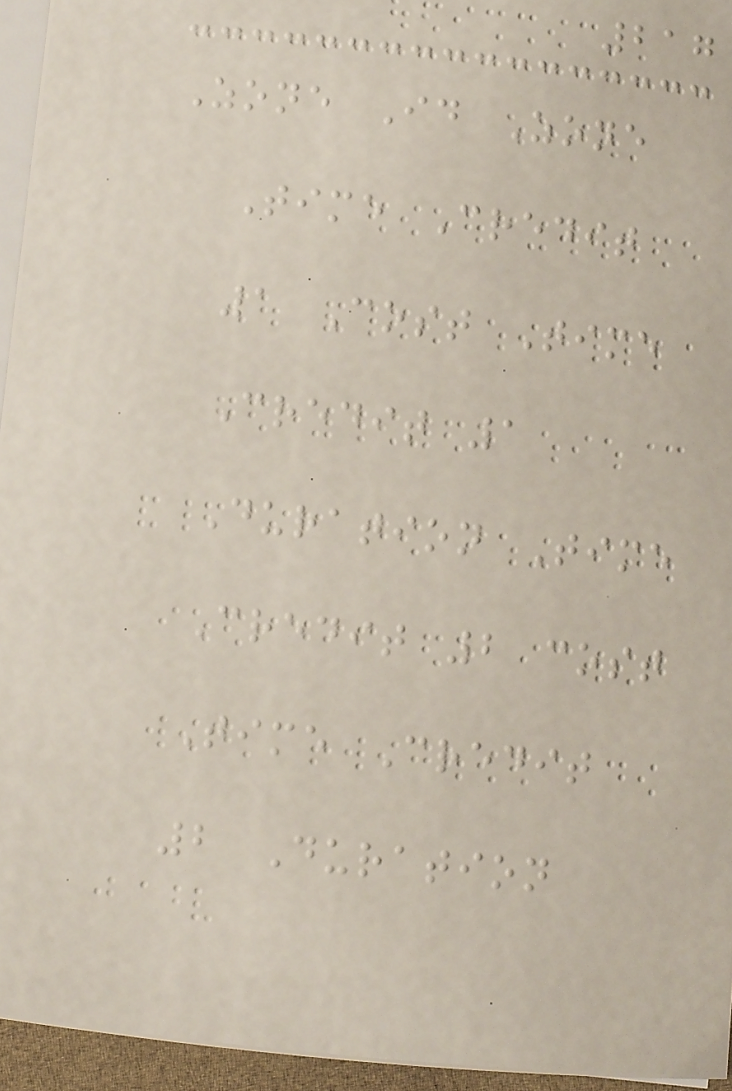217
Zone Id Zone
Time Credit
1 Cost Time
Credit 1
Duration Time
Credit 2 cost
Time Credit
2 Duration
